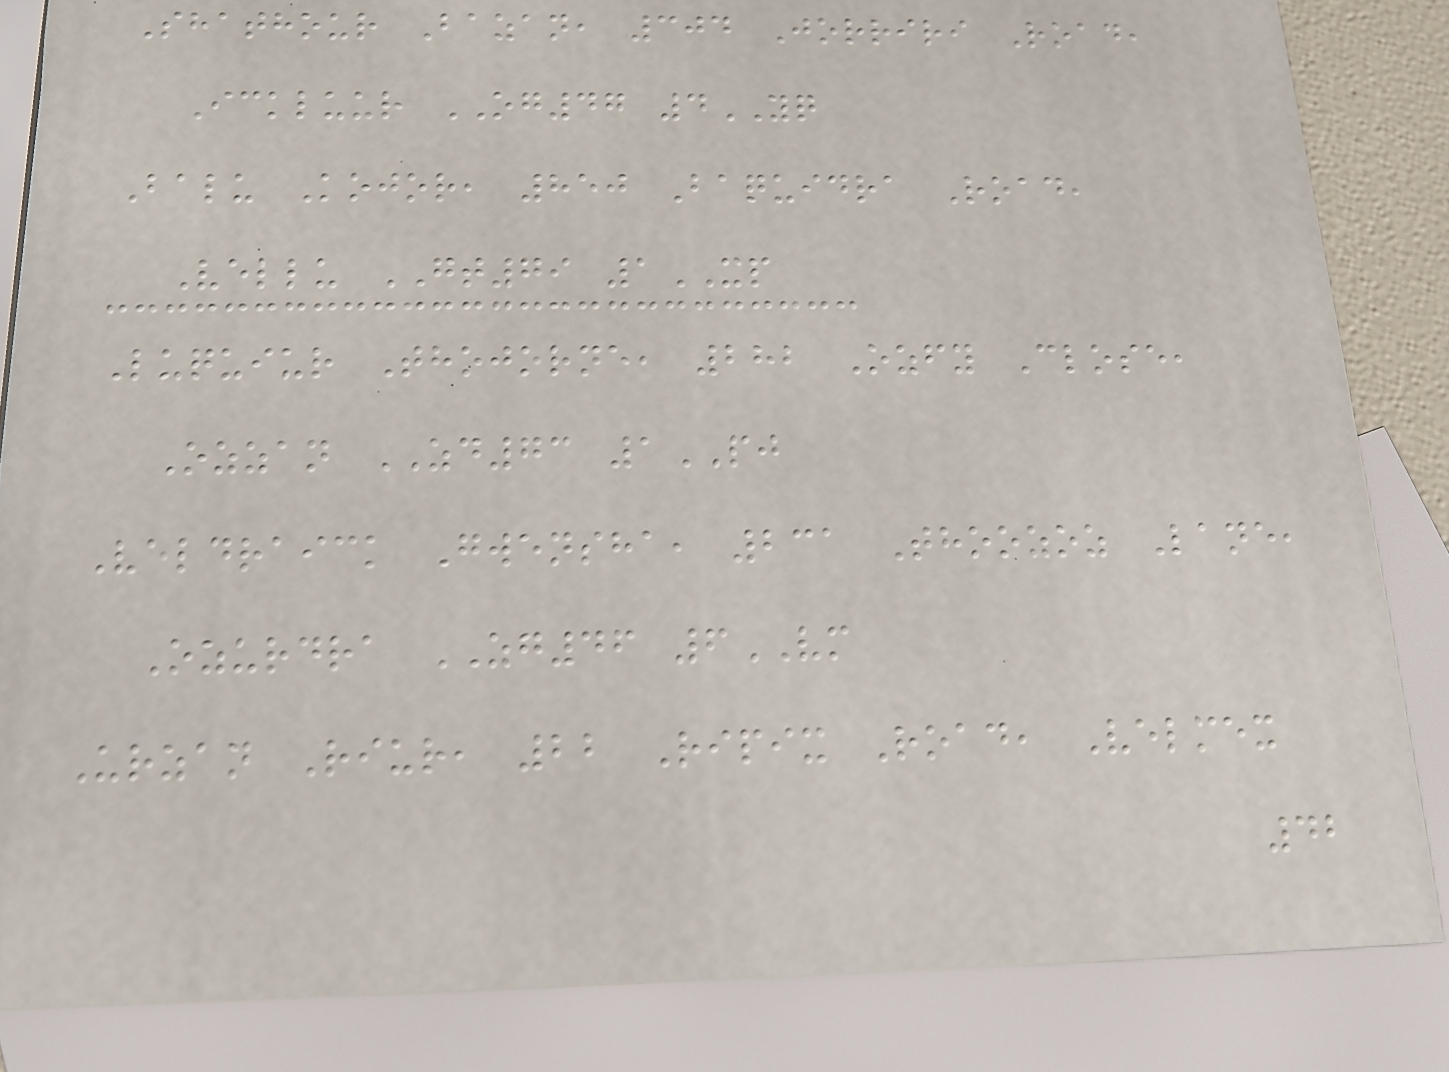Shathour Bazan, 304 Jorriri Road,
Ickluur OG47 4YQ
Balu Kojor, 850 Baquidra Road,
Vellu GT79 1XP
Luquiur Thojorne, 282 Ozfy Close,
Ozzan ZD73 1PJ
Veldraick Gwensha, 231 Thoozoz Lane,
Ozurdra ZG46 6VM
Urzan Riur, 22 Ripix Road, Velmex
42
